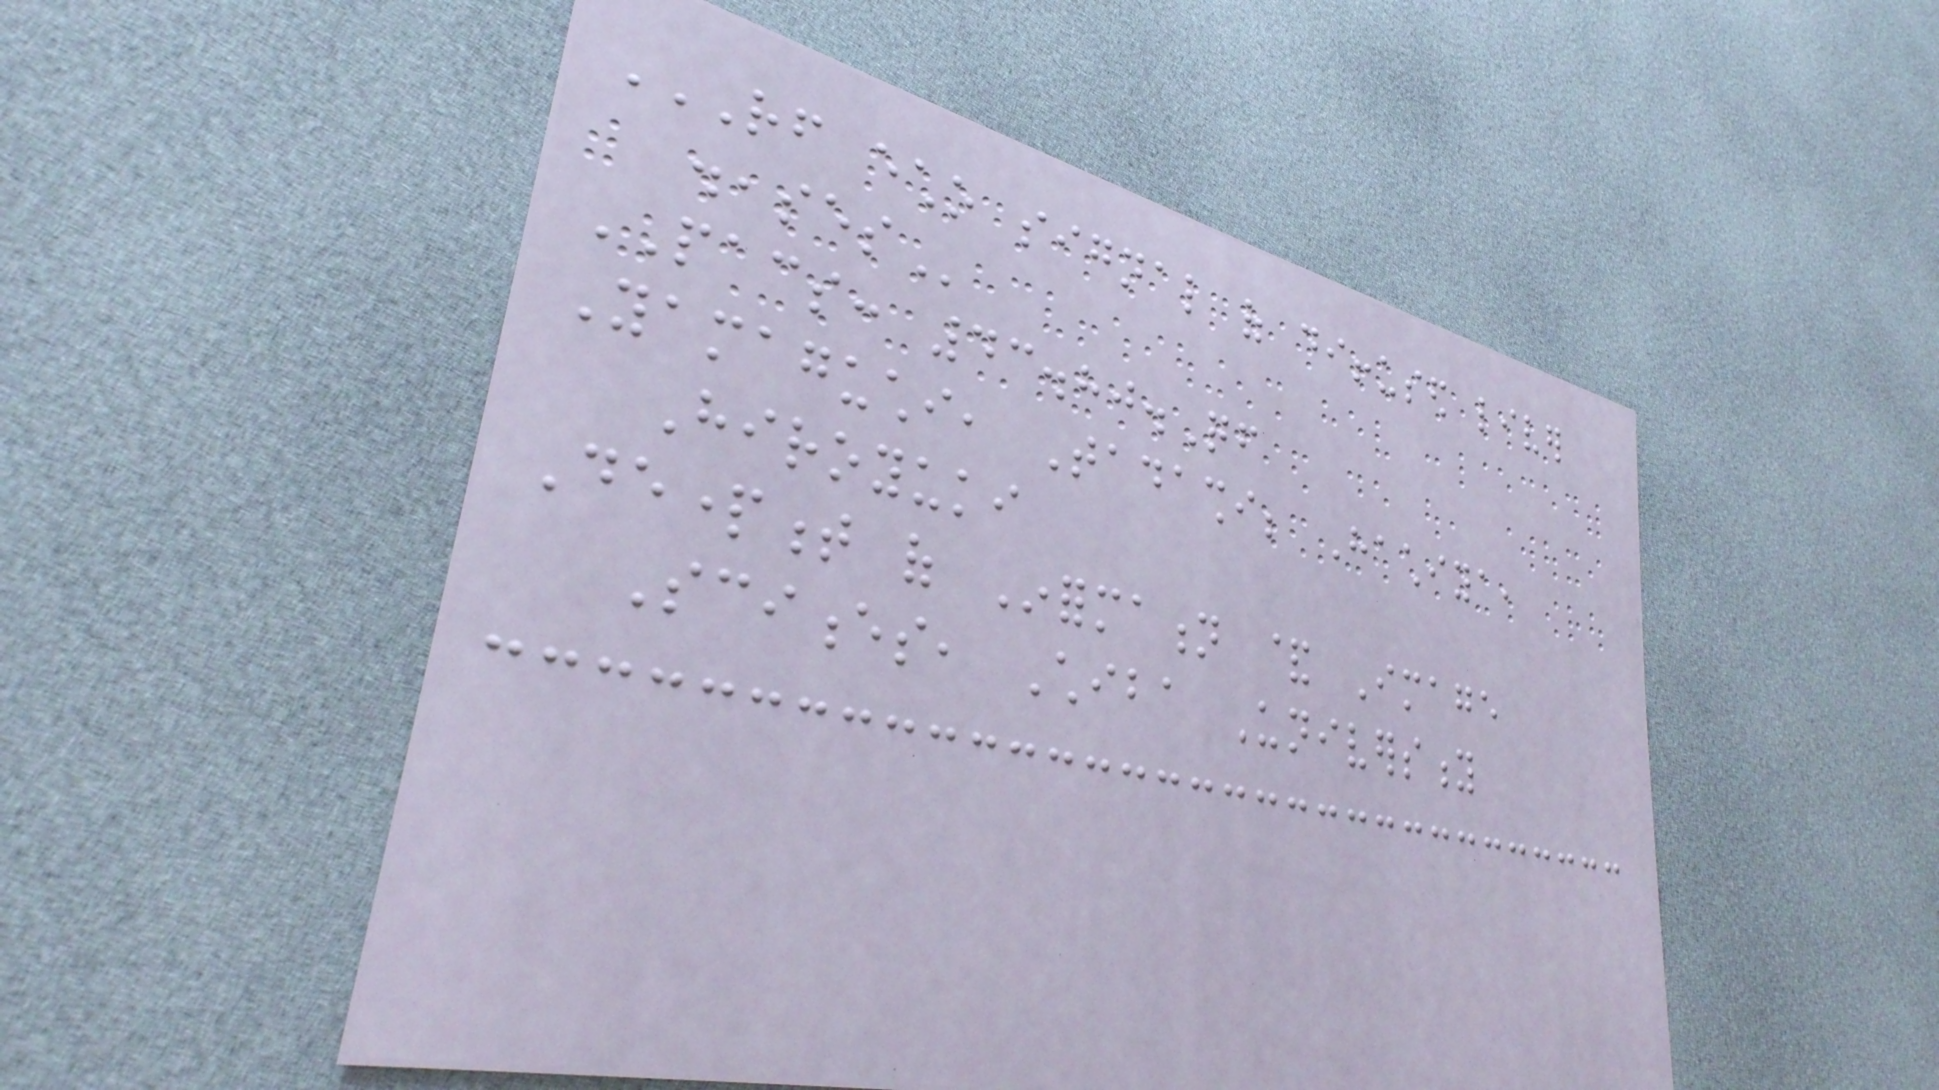RF ECHO SIGNAL OF DIFFUSED LIVER
DISEASES
PACS: 43.80.Qf
Yamaguchi, Tadashi; Hachiya,
Hiroyuki
Department of Information & Image
Sciences, Chiba University
